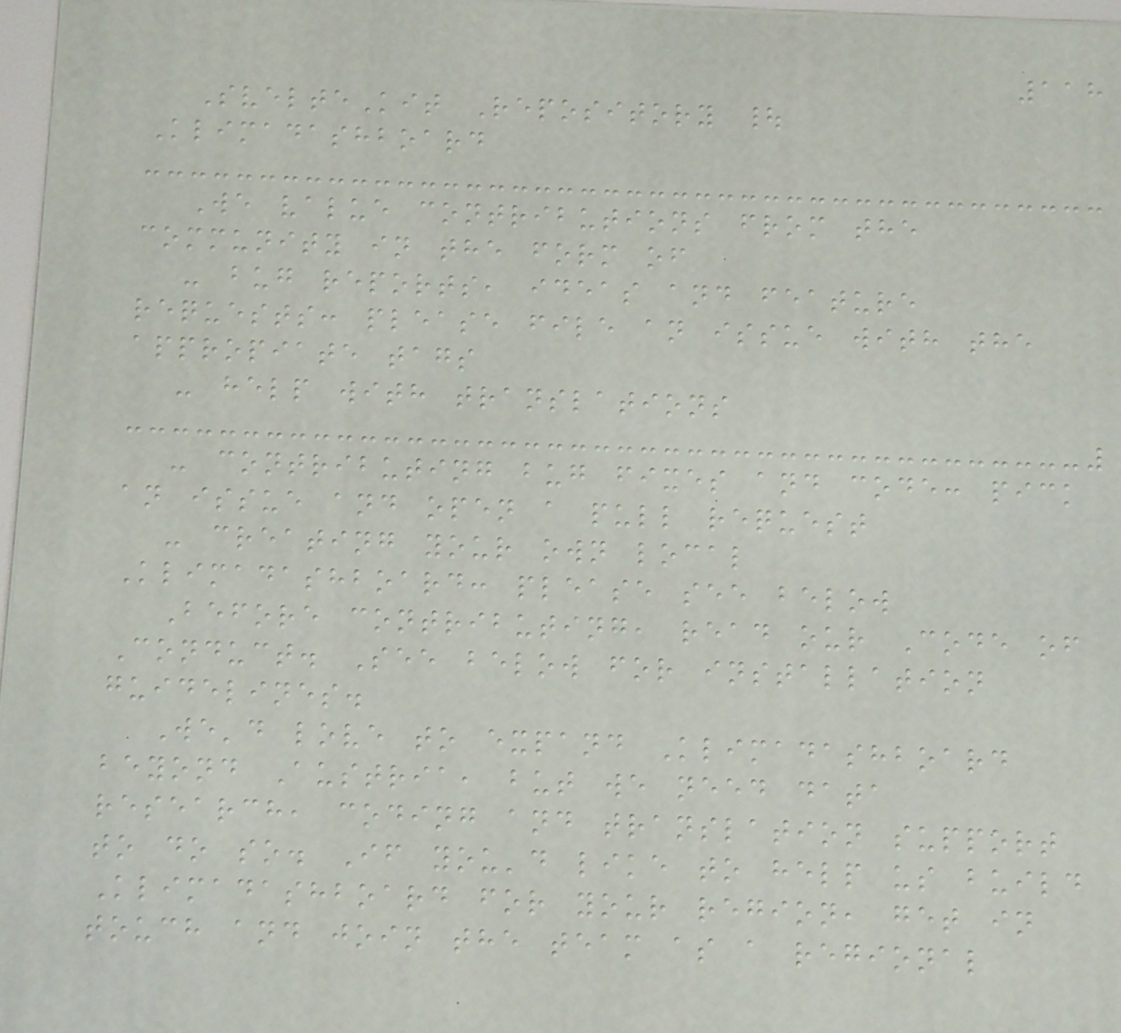118
SvelteKit Repository |
Klimadashboard
We value contributions from the
community in the form of
- bug reports, ideas and feature
requests: please file an issue with the
appropiate tags
- help with translations
- contributing bug fixes and code: pick
an issue and open a pull request
- creating your own local
Klimadashboard: please see below
Before contributing, read our Code of
Conduct. See below for installation
guidelines.
We'd love to expand Klimadashboard
beyond Austria, but we need data
research, coding and translation support
to do so. If you'd like to help us build
Klimadashboard for your region, get in
touch and join the team as a regional
